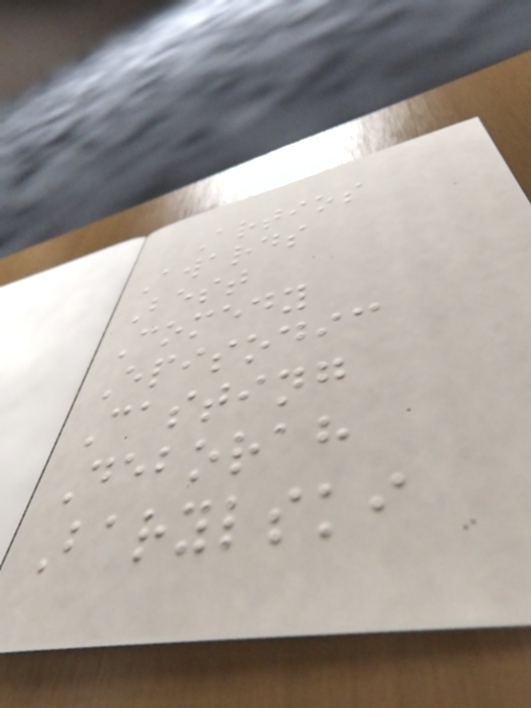Artios
Awards
Best
Comedy
Episodic
Casting
Deborah
Barylski
